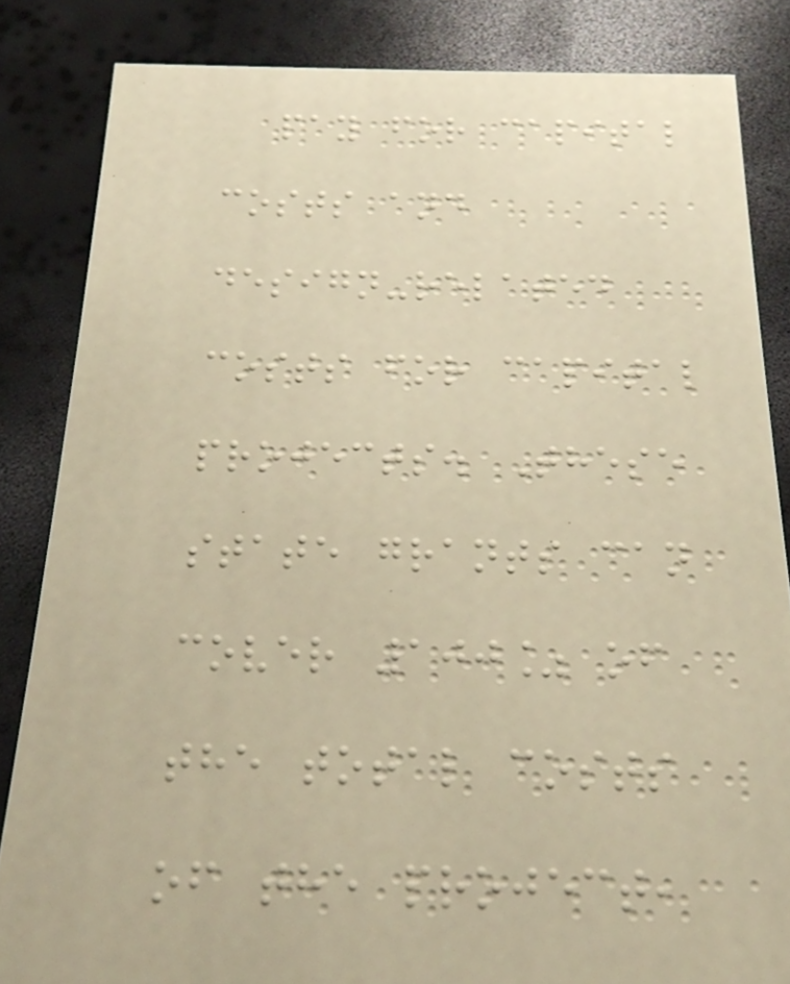pay for capital
costs and
design-related
costs for capital
projects. These
state grants can
cover 100% of
the total costs
of the project,
